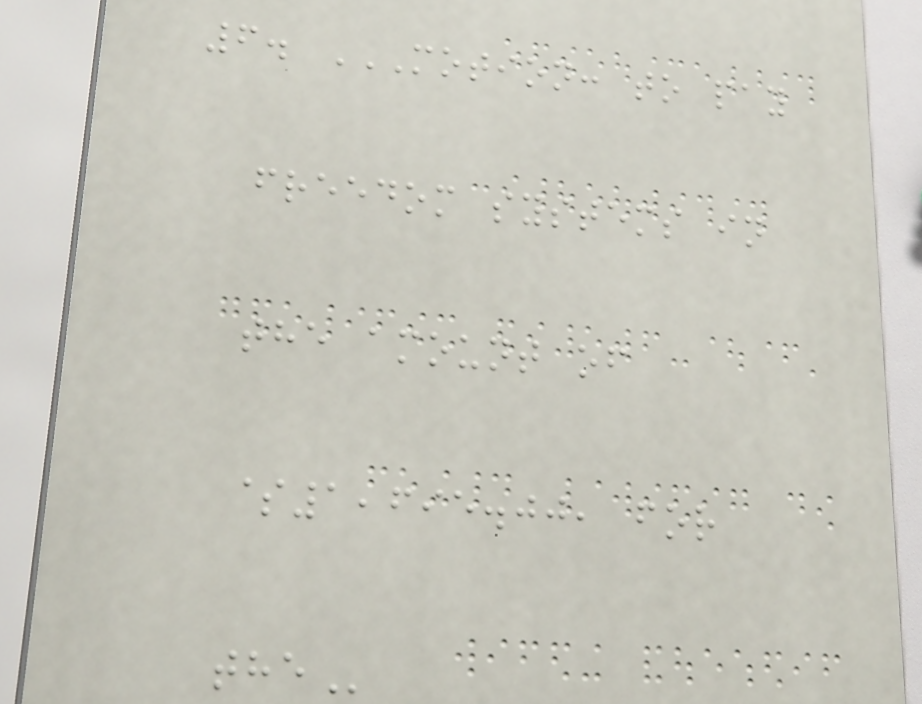6. MOTION: TO PAY
FREEDOM SYSTEMS IN
THE AMOUNT OF
$1,695.00, FOR
THE
